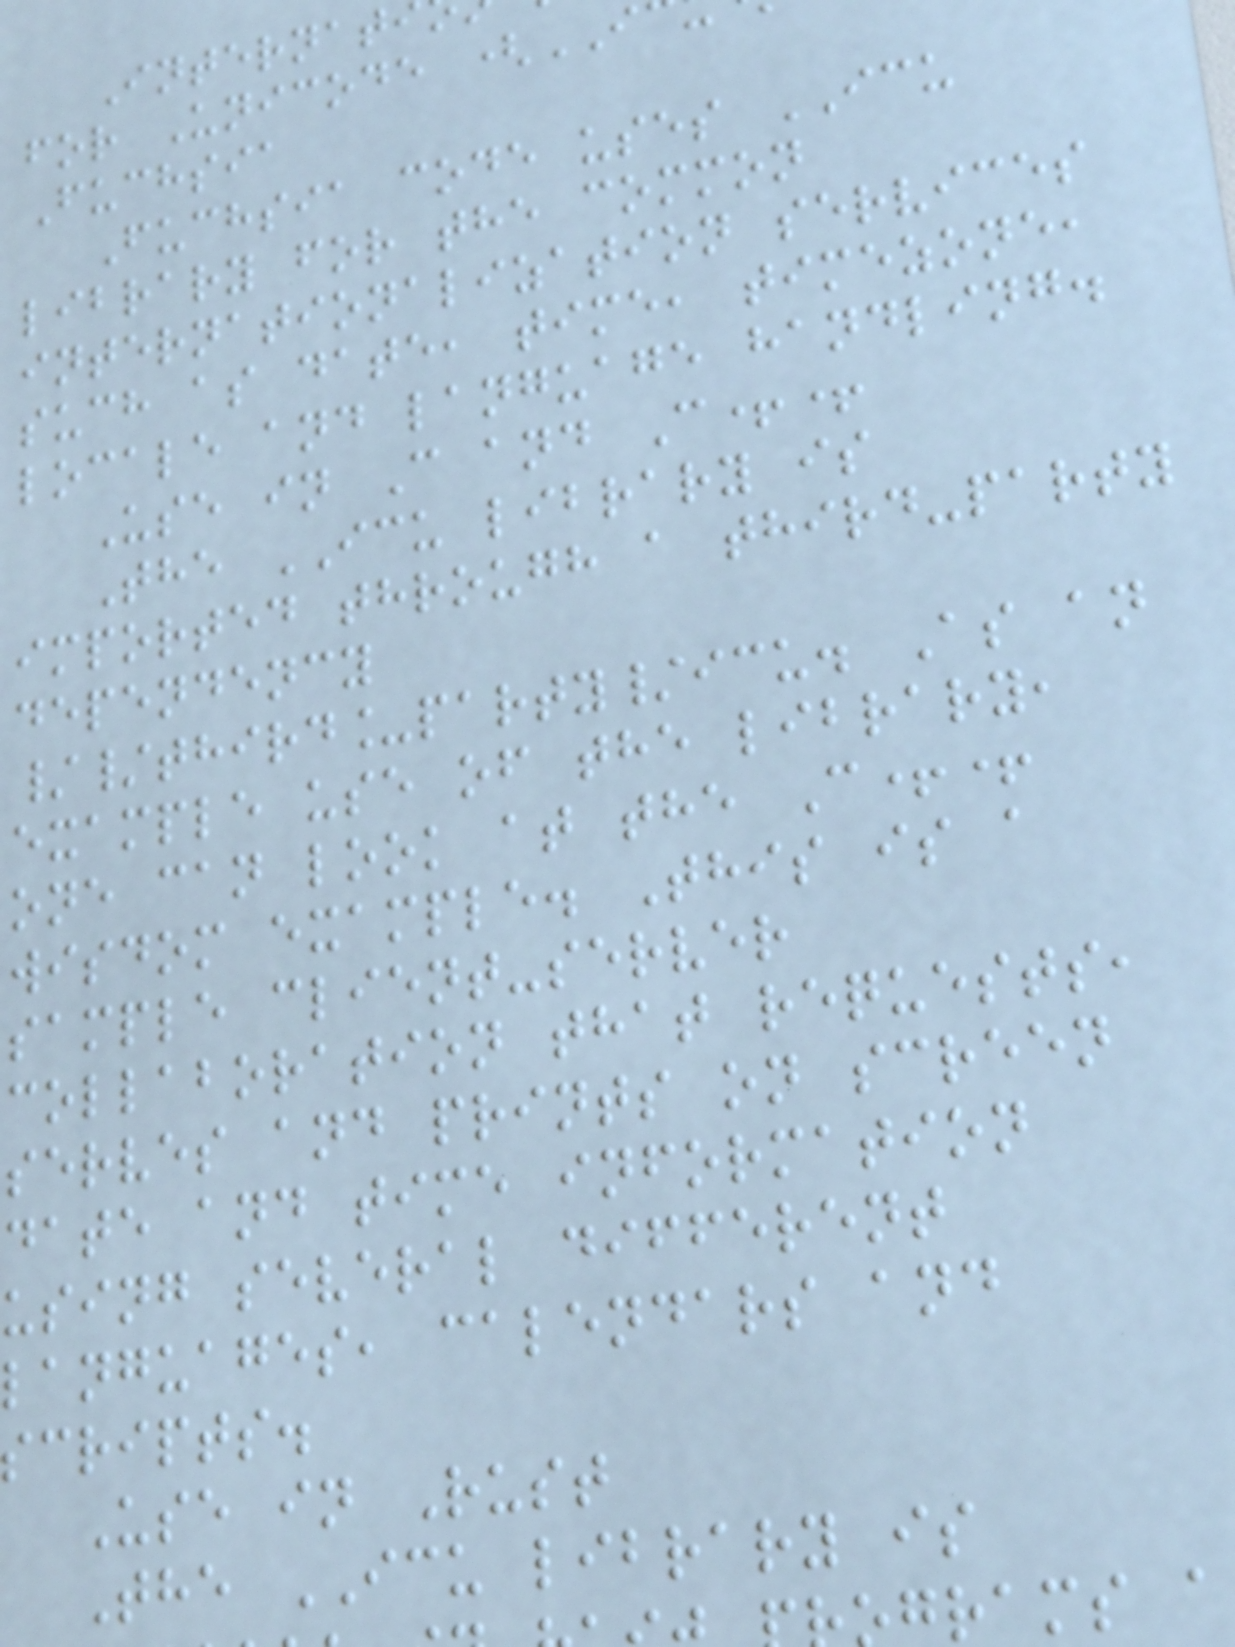Internat
for Unicode (
Fuchsia
Fuchsia code uses ICU
library for the common
internationalization services
such as date, time, timezone,
locale and language handling.
Use in C and C++
The ICU library is
imported through a third-party
dependency
//third_party/icu. As an
example use of the library,
one can look at the C++
wisdom example. This is a
sample client-server
collaboration that requests,
serves and prints on screen
date and time information
using several different
languages, calendars and
scripts.
Use in Rust
The ICU library is
